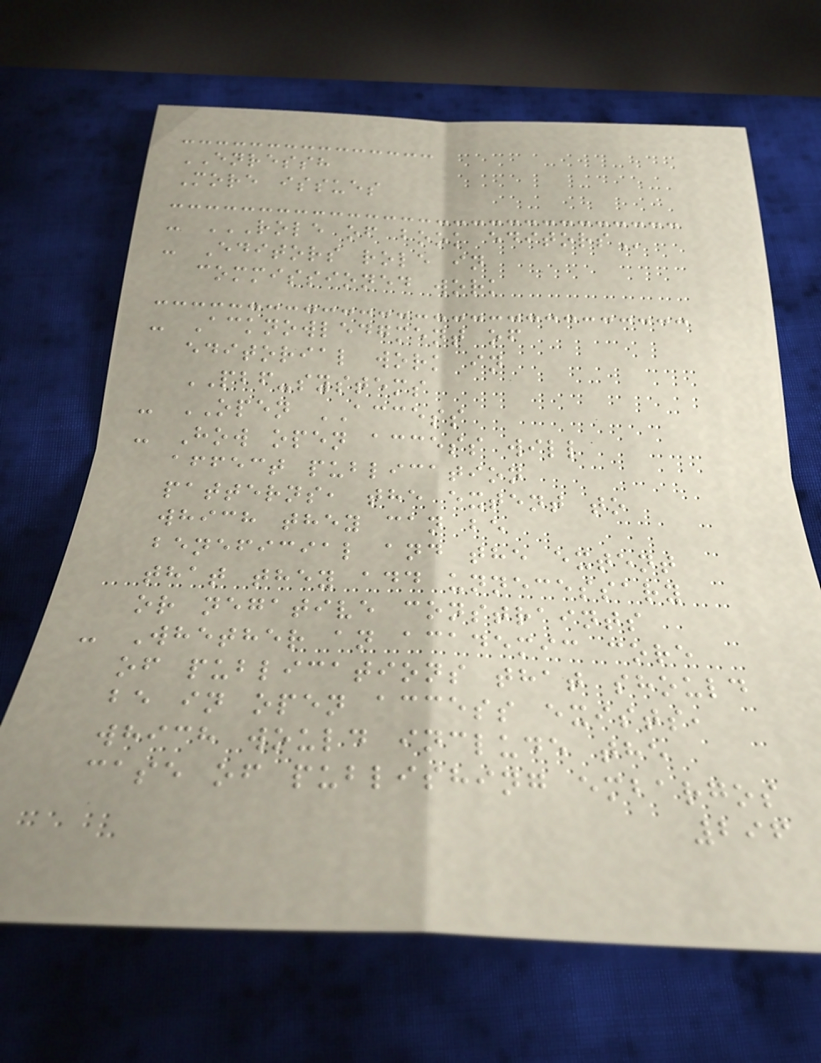ENRESSH
More issues
- ROLE OF BOOK EDITORS
- Editors role in
commissioned work
- Acknowledgment of
editorial work in
PBF-systems
- OPEN ACCESS
- How open access will
affect publication
patterns, the extent to
which they can be
beneficial and the extent
that they add unnecessary
or negative constraints
- Whether an academic core
of publications that should
be in open access exists,
which would include the
case of publishing embargos
296
